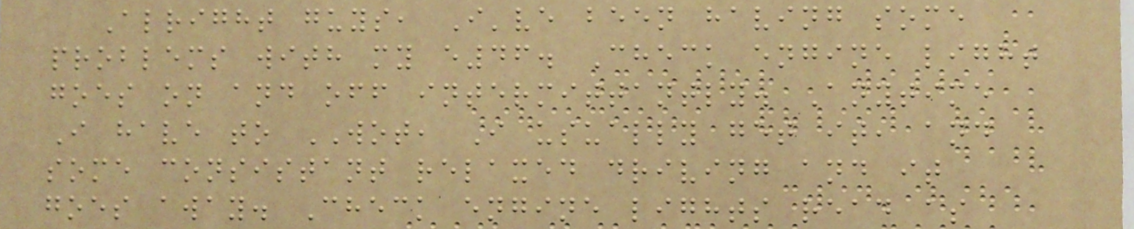Alright guys, I've been having some
problems with my e46. Check engine light
goes on and off intermittantly. Anytime
I have to WOT, I usually get it, and
some consistant relaxed driving and it
goes away. Check engine lights read as
